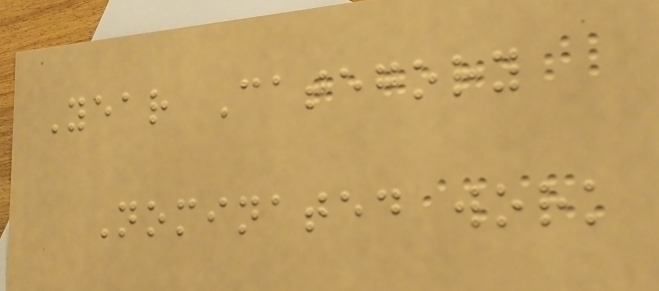Year Category
Nominated work
